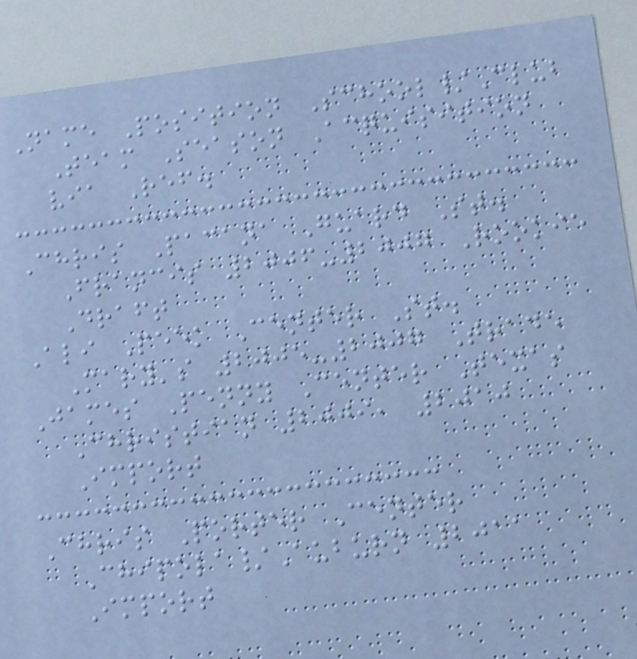Name Position School/Club
Team Season Acquisition
via Ref.
Chris Pacana Guard St.
Francis 2006-2007 Rookie
Draft
Ali Peek Center St.
Mary's 2005-2007 Trade
James Penny Center Texas
Christian 2009, 2010
Import
Chris Porter Center
Chipola/Auburn 2011
Import
